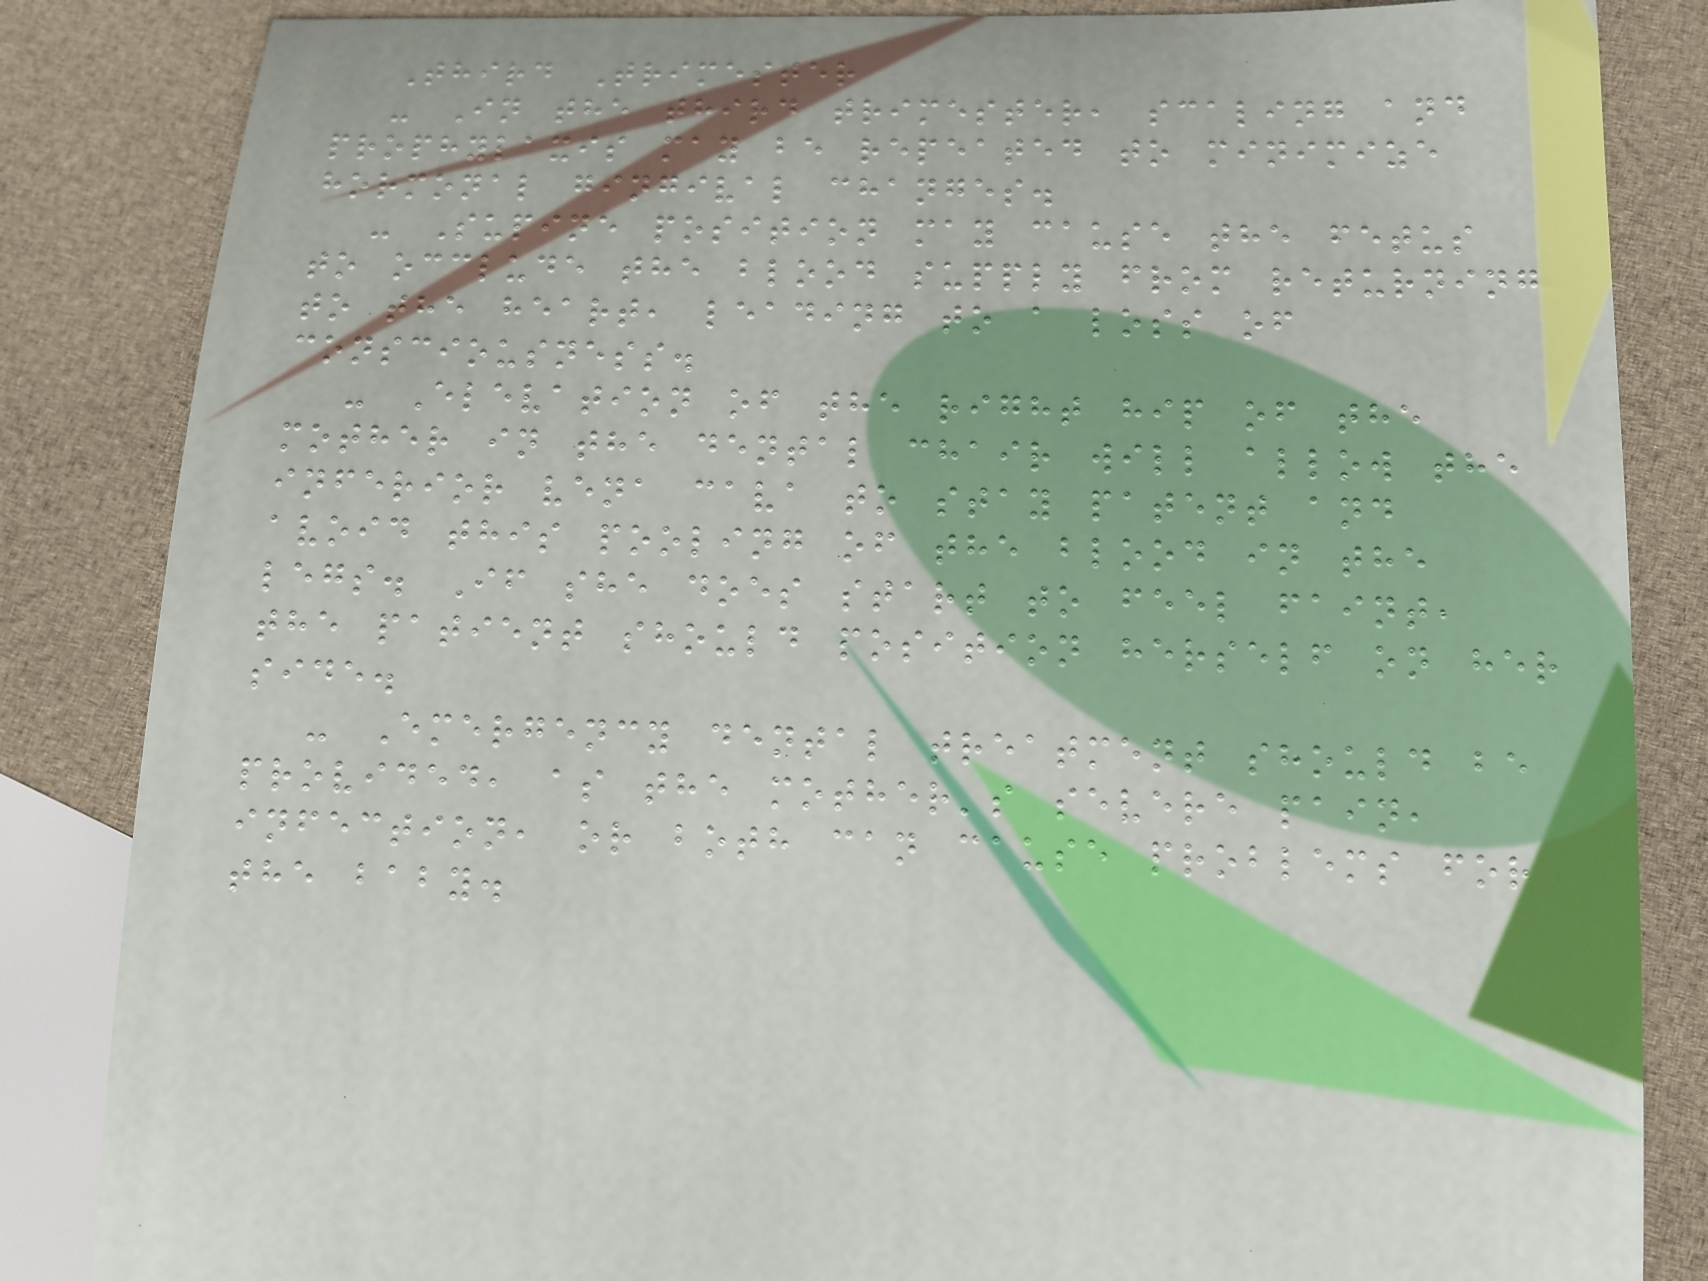Third Trimester
- In the third trimester, scaling and
prophylaxis may be repeated to minimize
hormonal gingival changes.
- Supine position may cause the fetus
to occlude the blood supply from returning
to the heart, leading to a loss of
consciousness.
- Elevation of the right hip of the
mother in the dental chair will allow the
inferior vena cava to stay patent and
avoid this pooling of the blood in the
legs. If she does start to feel faint,
the patient should position herself on her
side.
- Emergency dental treatment should be
provided, as the mother's severe pain,
infection, or both can cause problems for
the baby.
